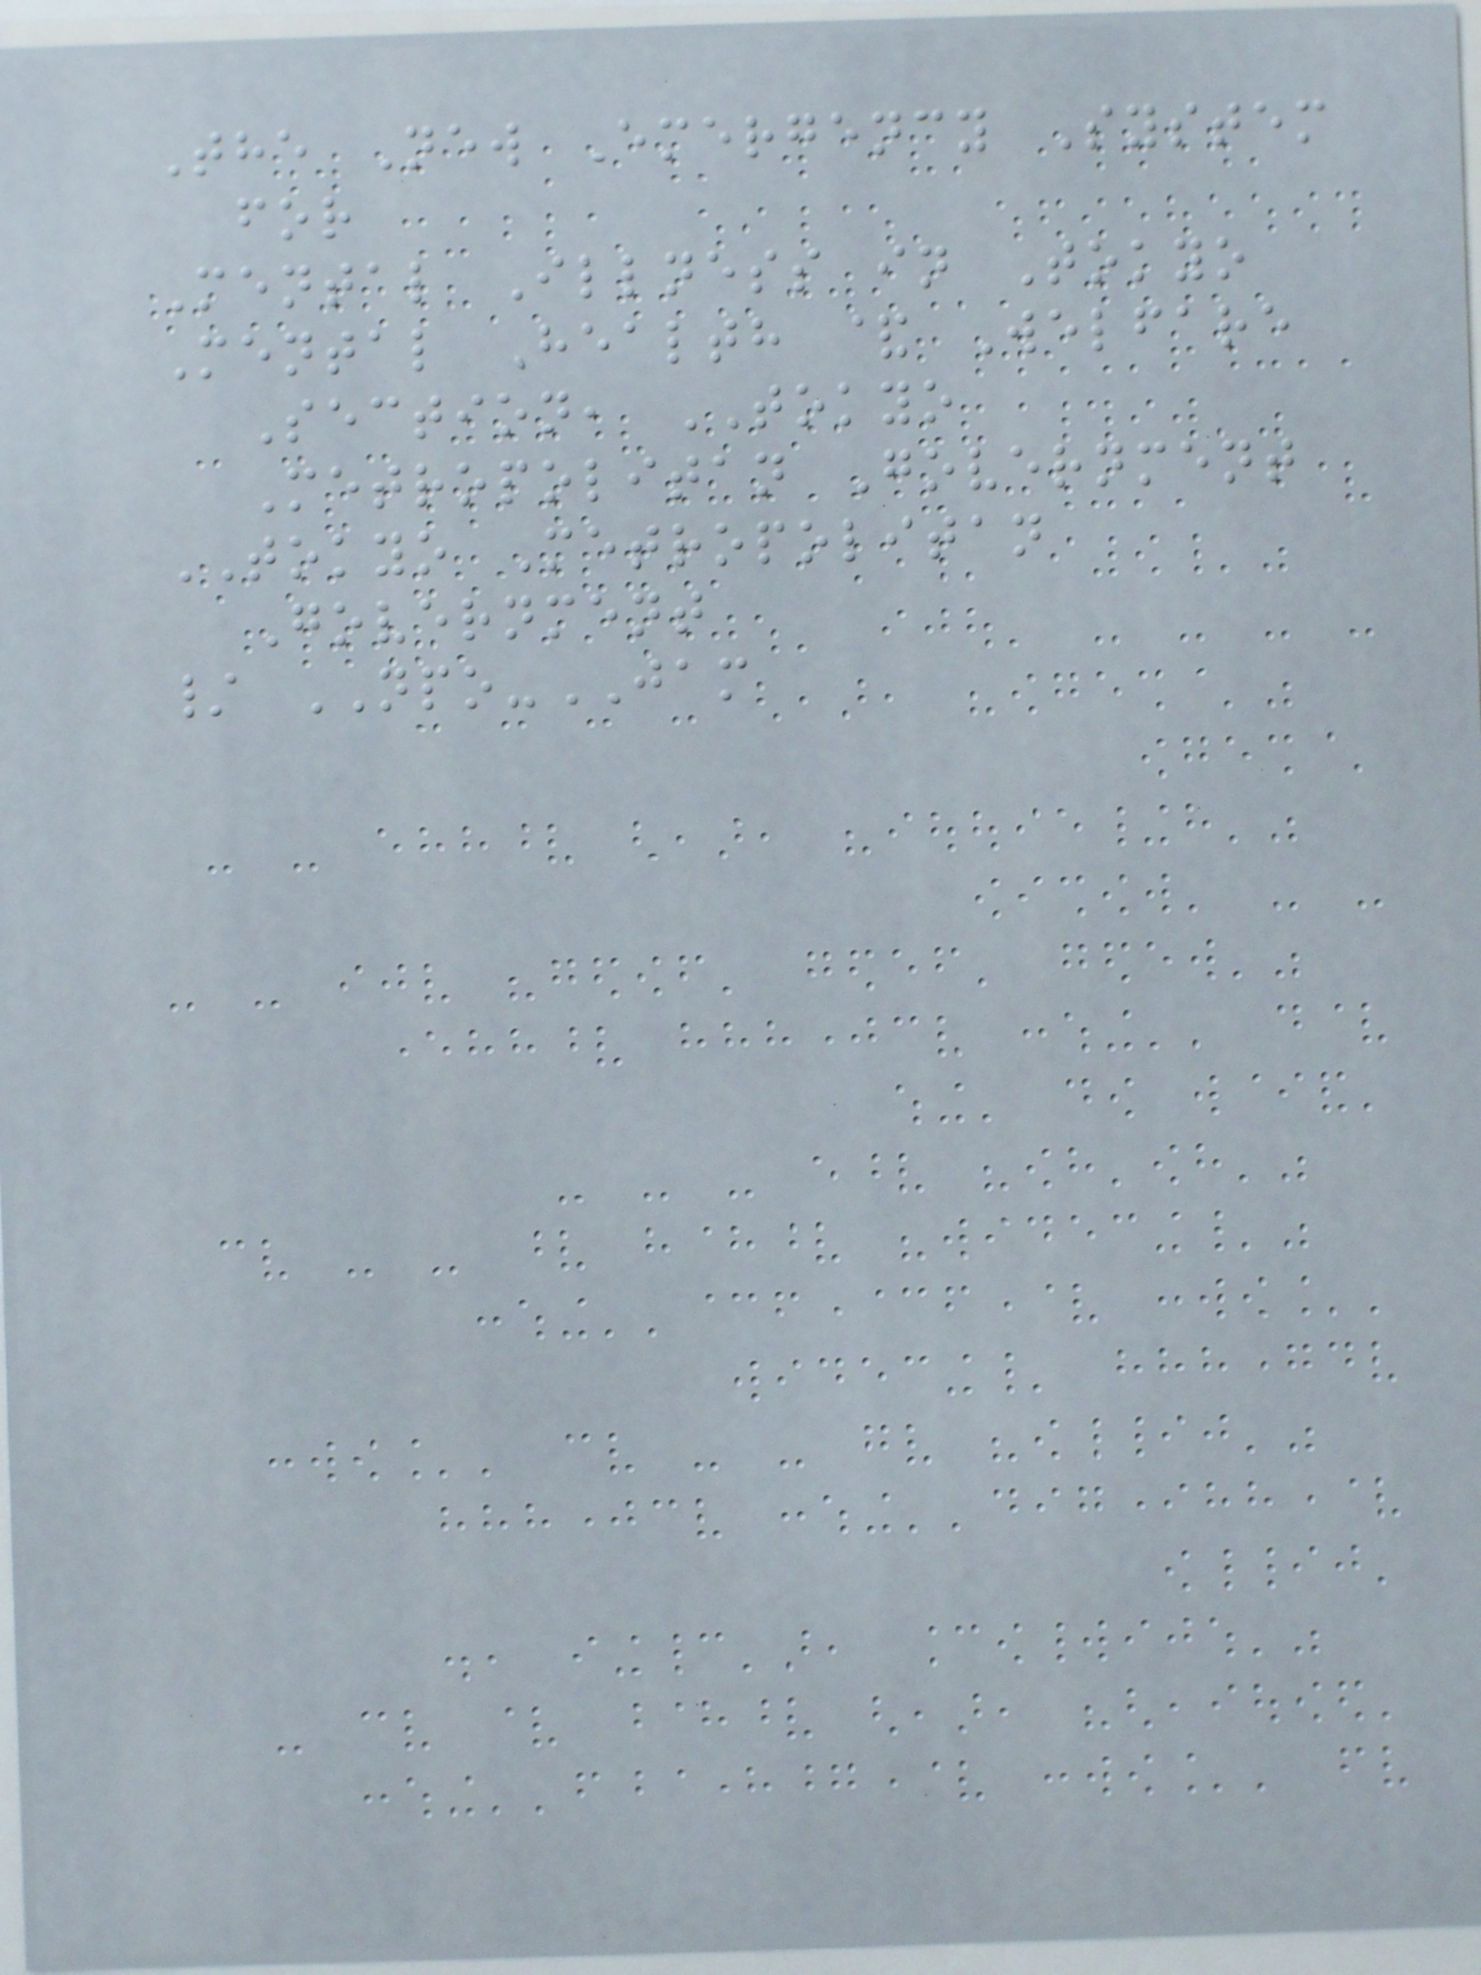The New Emergency System
for
Mental Illness in Tokyo
Mental Health & Welfare
Section, TOKYO
Metropolitan Government
TOKYO Metropolitan
Government
/ NPO-JAM
